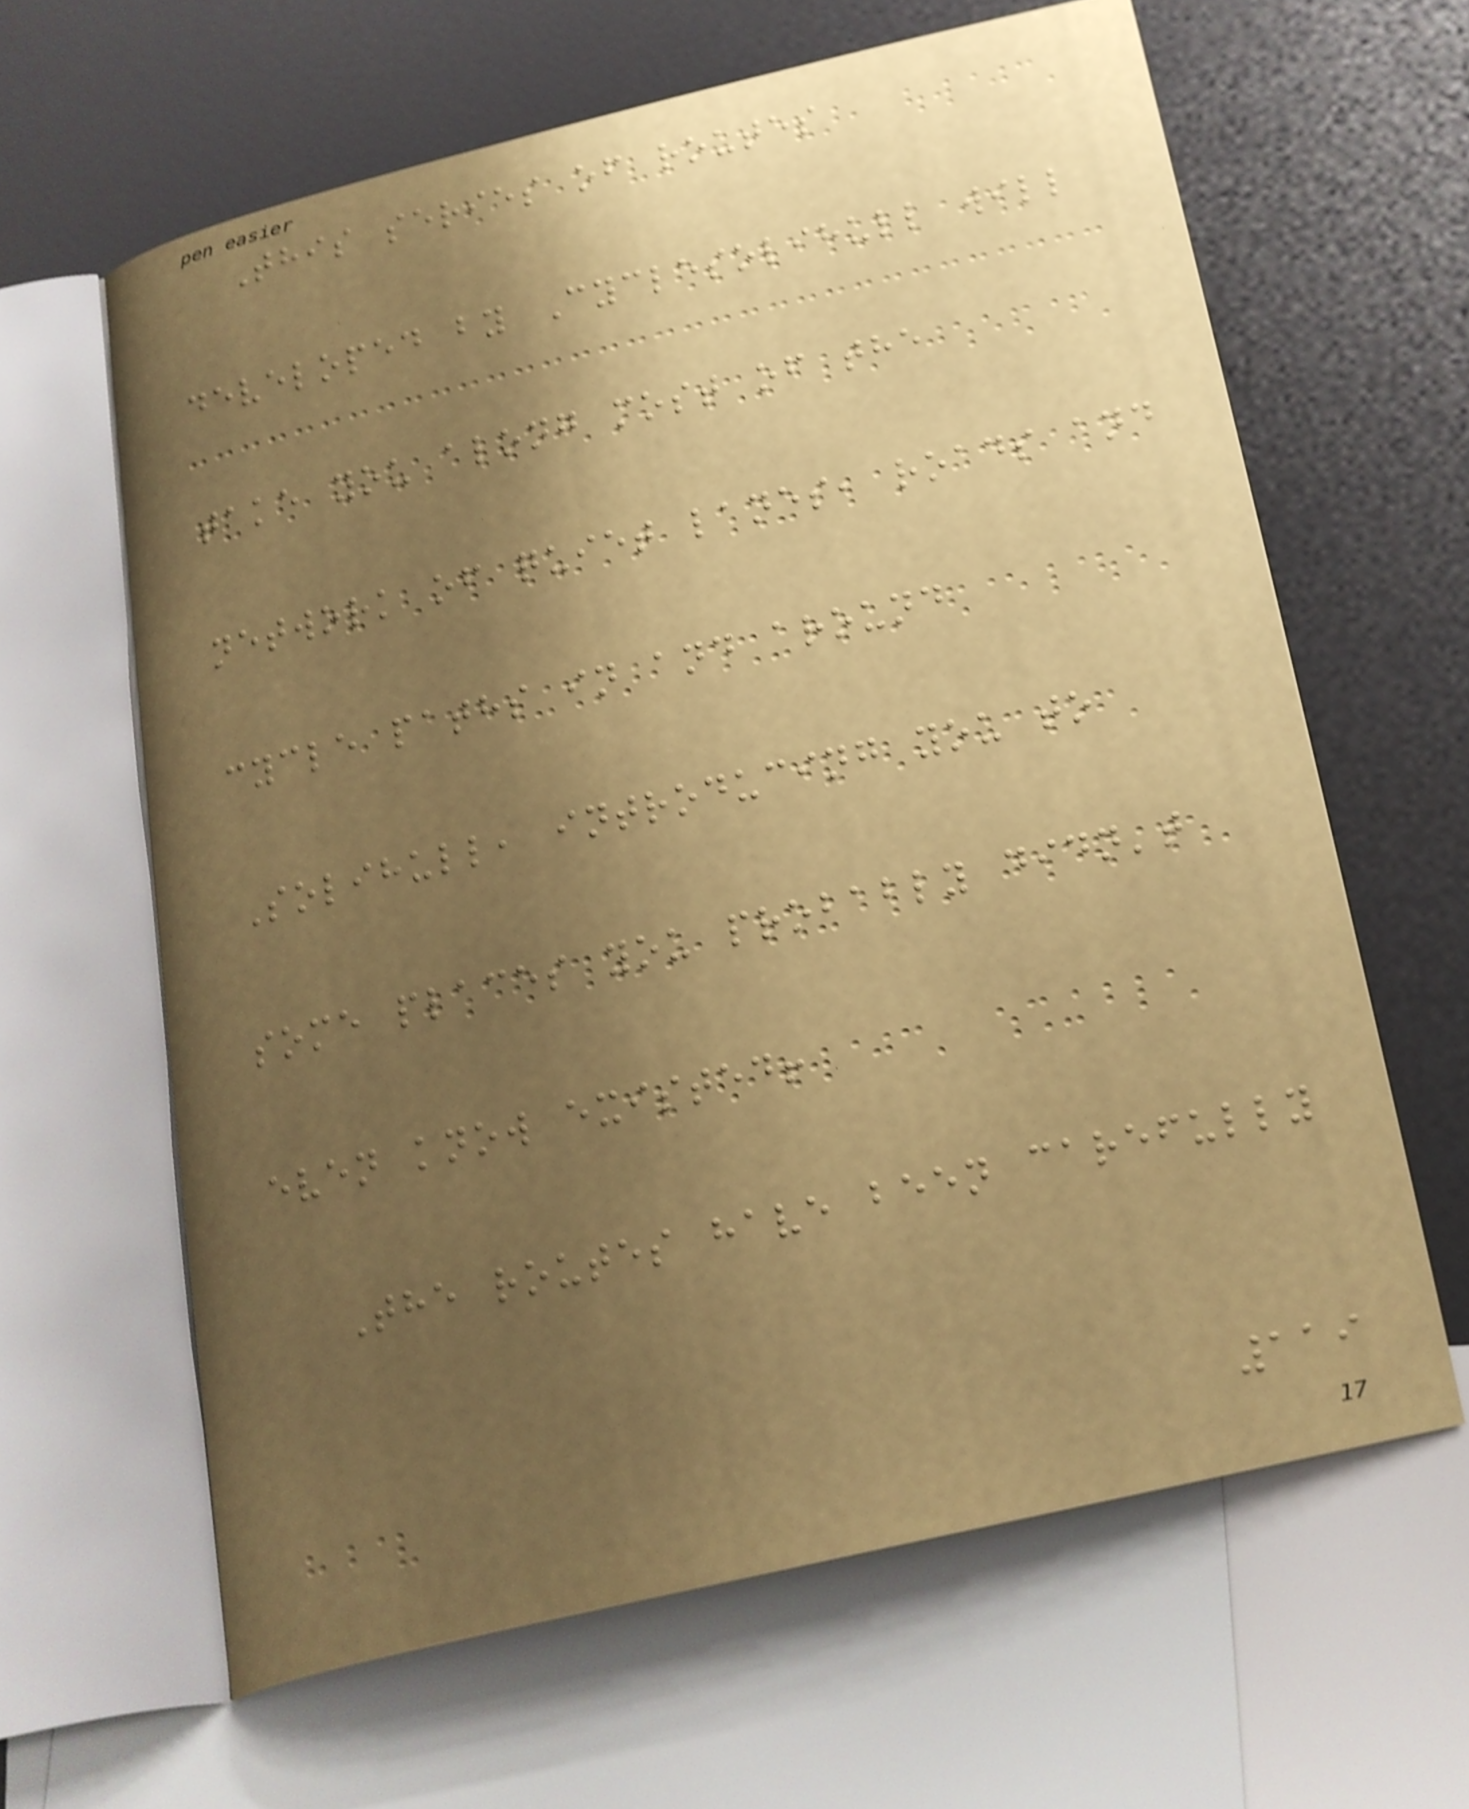This series of routes
developed by Cyclesolihull will
take you along most of the
network of quiet lanes, roads and
cycle paths in and around
Solihull, introducing you to
some places you probably didn't
even know existed!
The routes have been carefully
119
